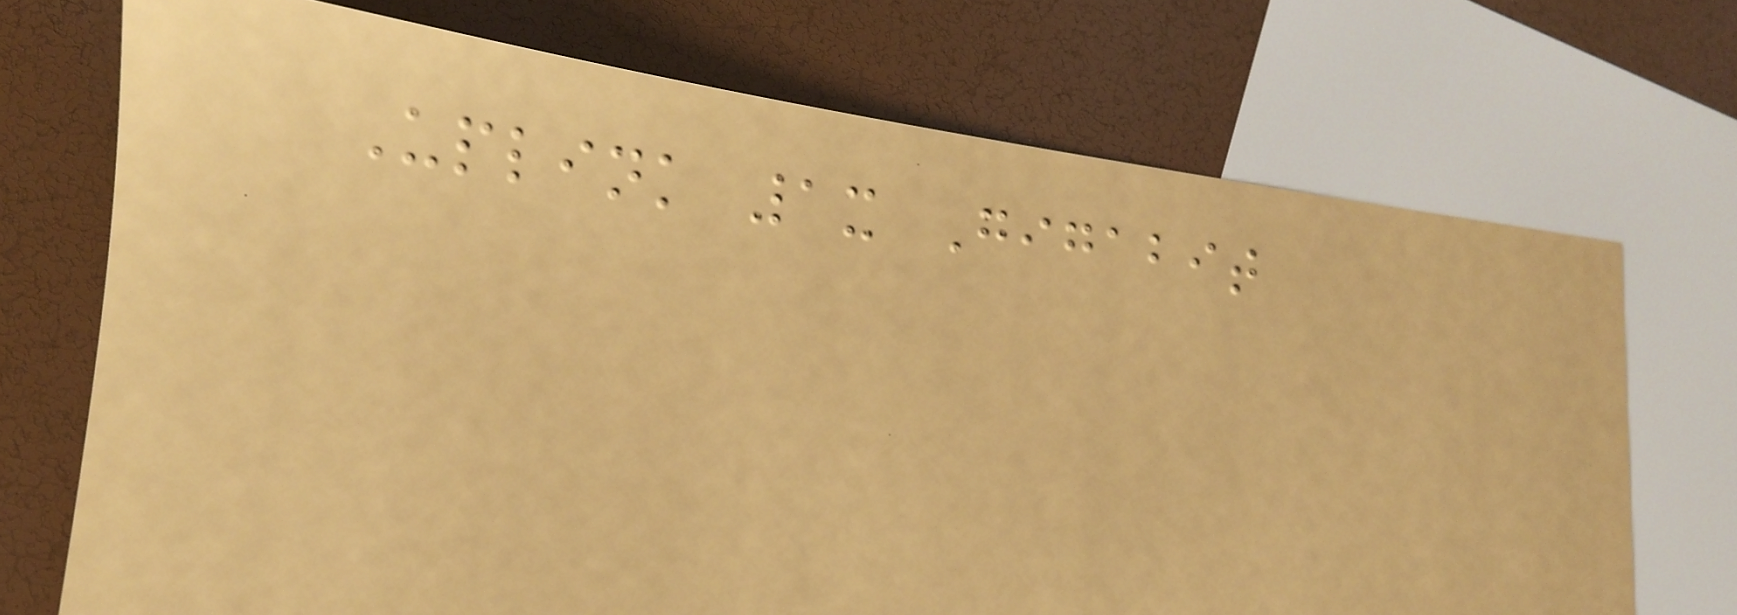Uplink 1x Gigabit
